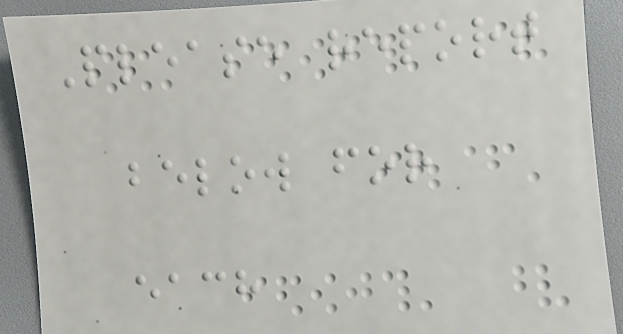Please report
below for
each
